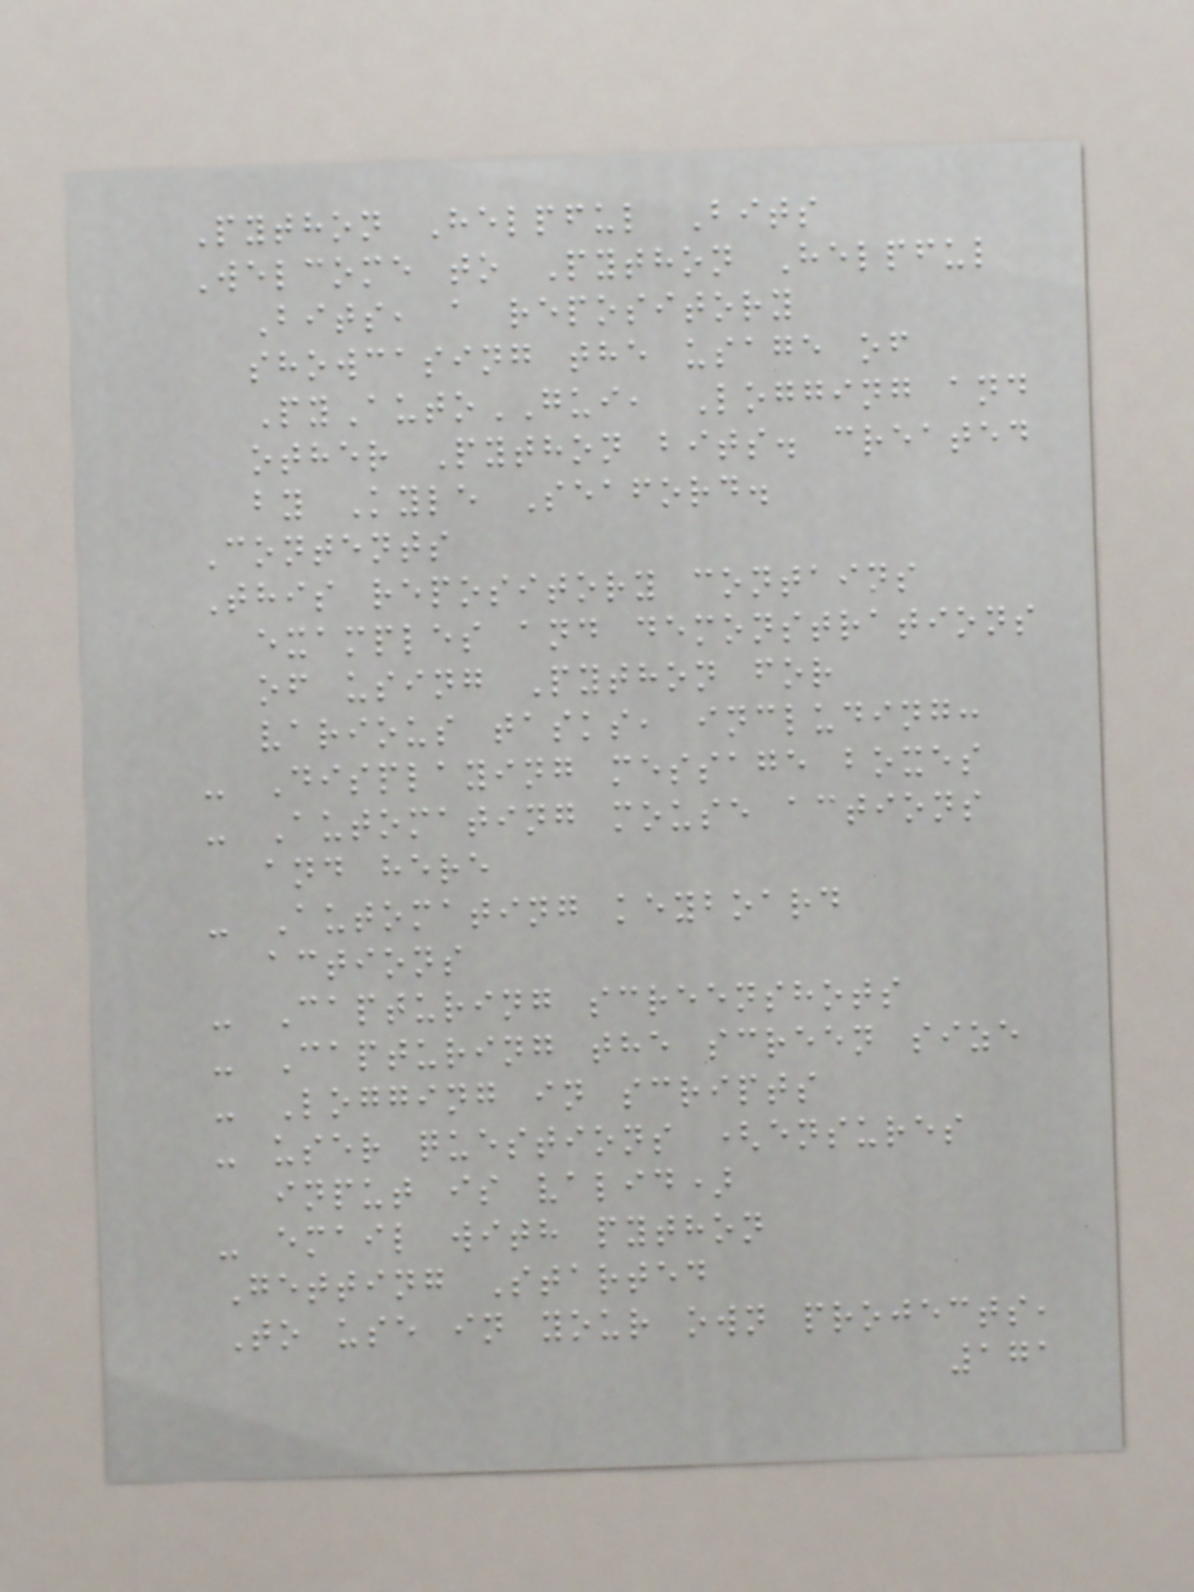Python Helpful Bits
Welcome to Python Helpful
Bits, a repository
showcasing the usage of
PyAutoGUI, Logging and
other Python bits. created
by Kyle Seaford.
Contents
This repository contains
examples and demonstrations
of using Python for
various tasks, including:
- Displaying message boxes
- Automating mouse actions
and here
- Automating keyboard
actions
- Capturing screenshots
- Capturing the screen size
- Logging in scripts
- user questions (ensures
input is valid)
- email with python
Getting Started
To use in your own projects,
171
